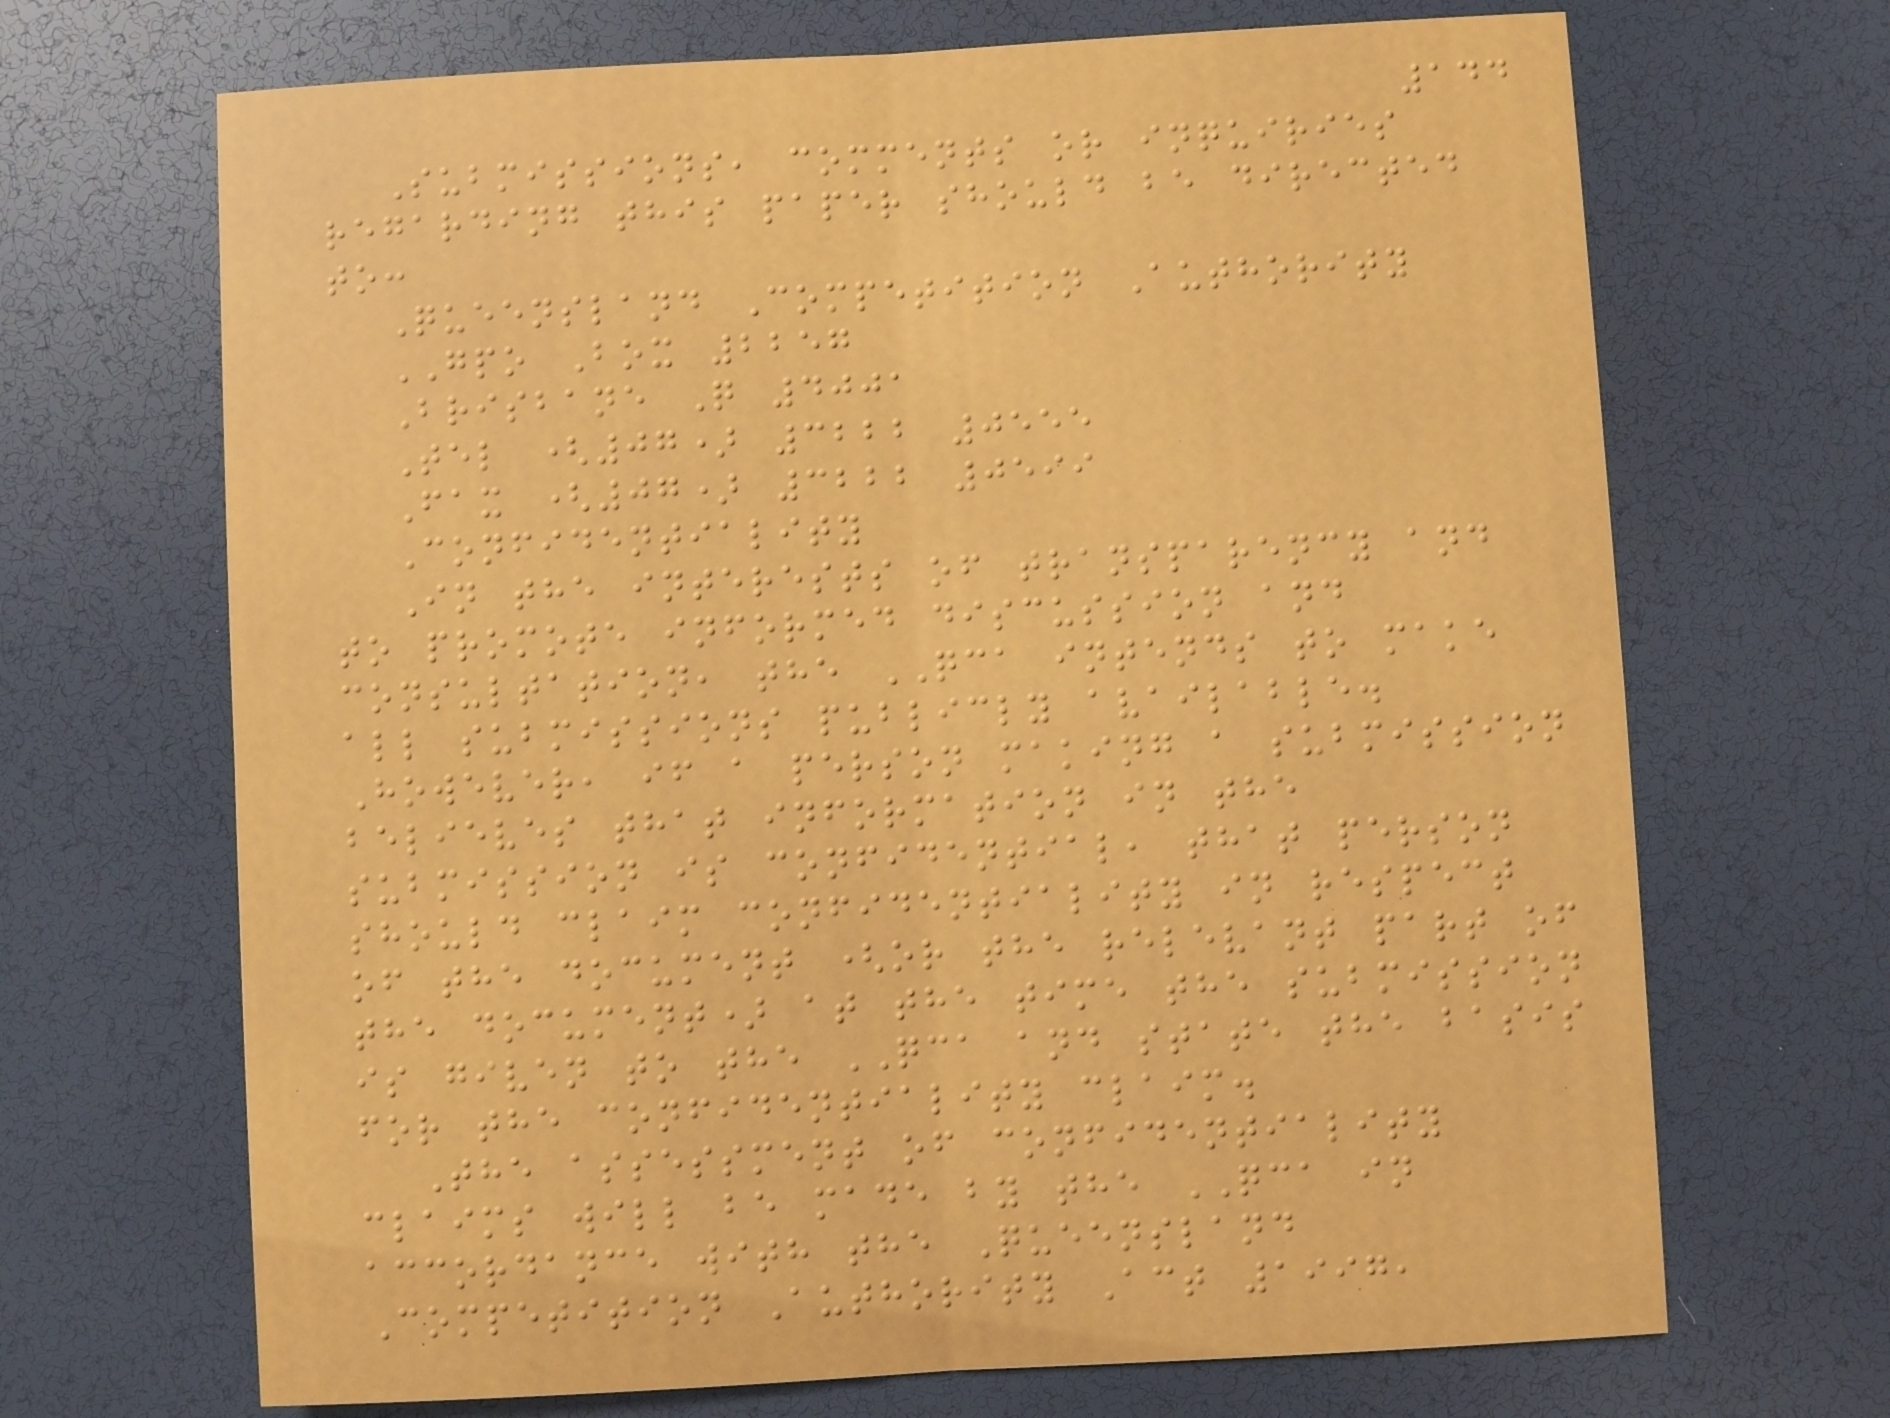144
Submissions, comments or inquiries
regarding this paper should be directed
to:
Queensland Competition Authority
GPO Box 2257
Brisbane Q 4001
Tel (07) 3222 0555
Fax (07) 3222 0599
Confidentiality
In the interests of transparency and
to promote informed discussion and
consultation, the QCA intends to make
all submissions publicly available.
However, if a person making a submission
believes that information in the
submission is confidential, that person
should claim confidentiality in respect
of the document (or the relevant part of
the document) at the time the submission
is given to the QCA and state the basis
for the confidentiality claim.
The assessment of confidentiality
claims will be made by the QCA in
accordance with the Queensland
Competition Authority Act 1997,
